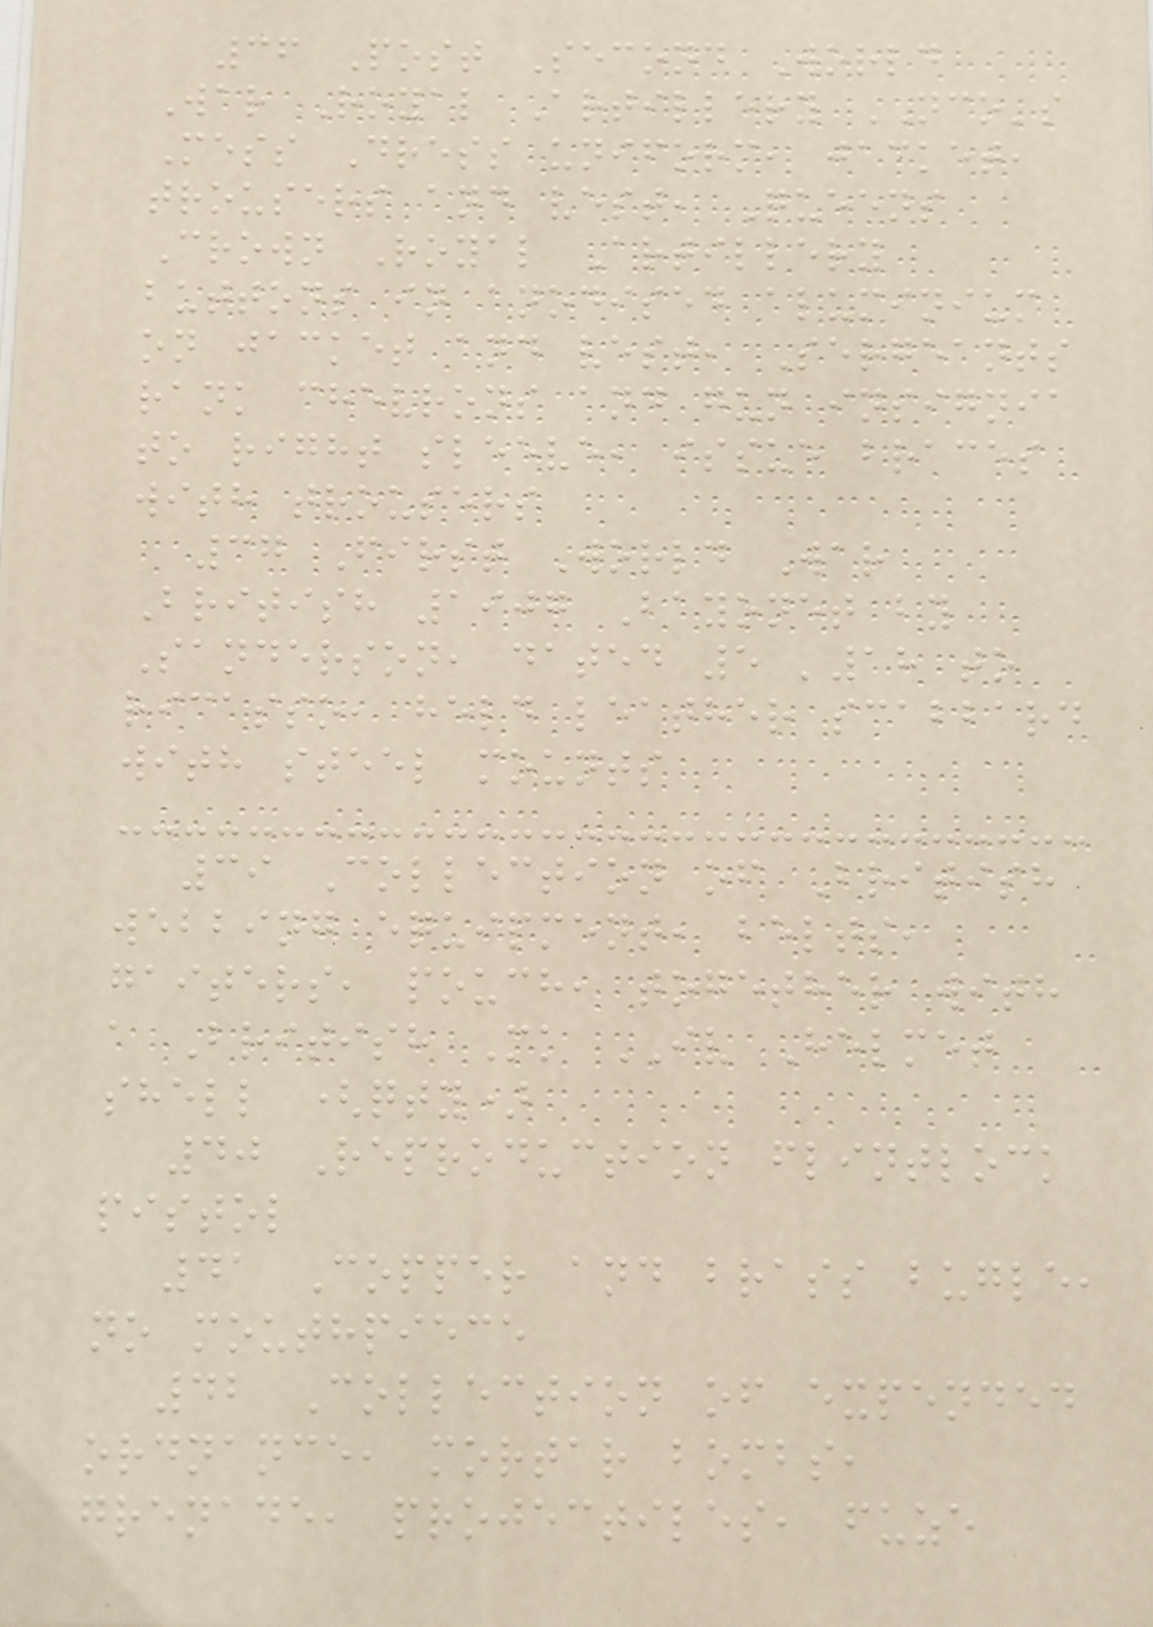36 Post Second World
War Royal Artillery NCO's
Mess Dress uniform, jacket,
trousers and vest, Queens
Crown Royal Artillery
buttons in anodised aluminium
on jacket and vest, Sergeants
rank chevrons and gun insignia
to right sleeve, issue braces
with trousers
37 First World War
British 1907 Bayonet by
Sanderson, dated 5 '18 to
ricasso, held leather scabbard
with steel mounts
39 Collection of British
webbing equipment, belts,
gaiters, pouch, together with
a British Mk IV Helmet
shell (qty)
40 Reproduction flintlock
pistol
41 Copper and brass bugle,
no mouthpiece
42 Collection of expended
ordnance, mortar bombs,
grenade, projectiles, fuze
